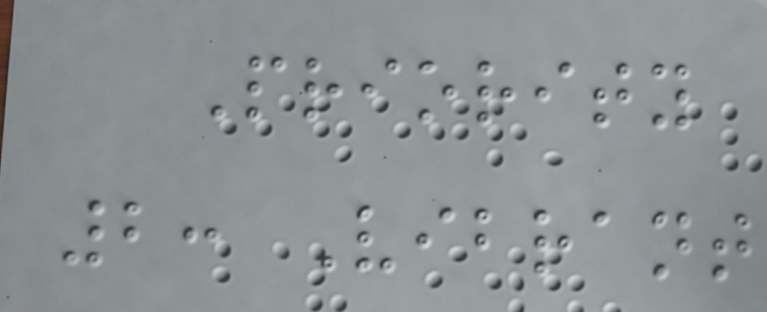Priority
2: Vibrant
